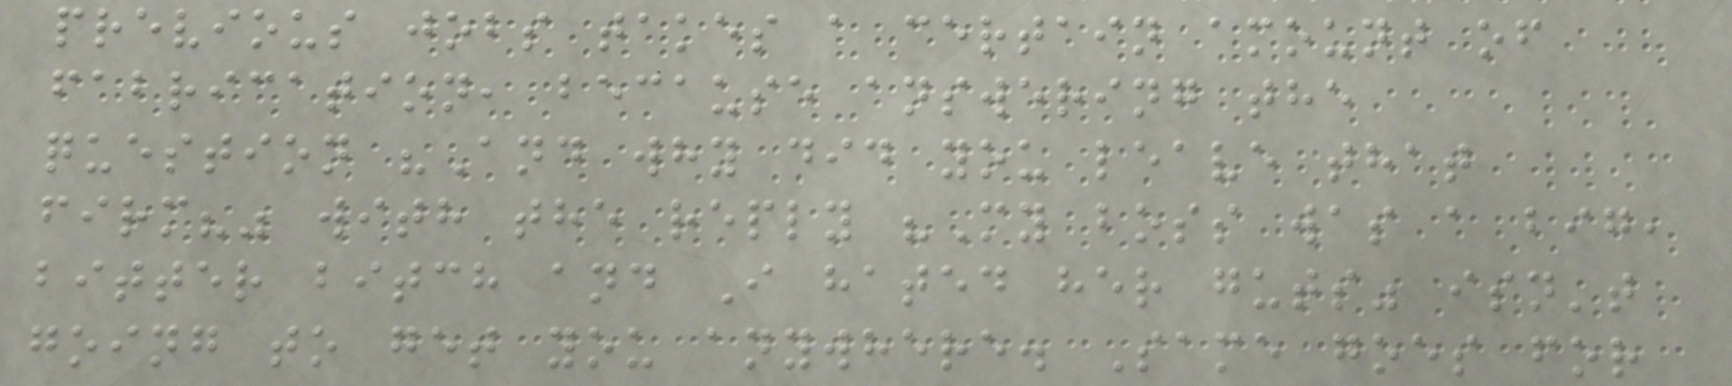previous jobs takes a certain amount of
fabrication, because answering the
question "And why did you leave that
firm?" with the reply "My boss was a big,
bitter bitch and I hated her guts" isn't
going to get you anywhere. Same goes for
